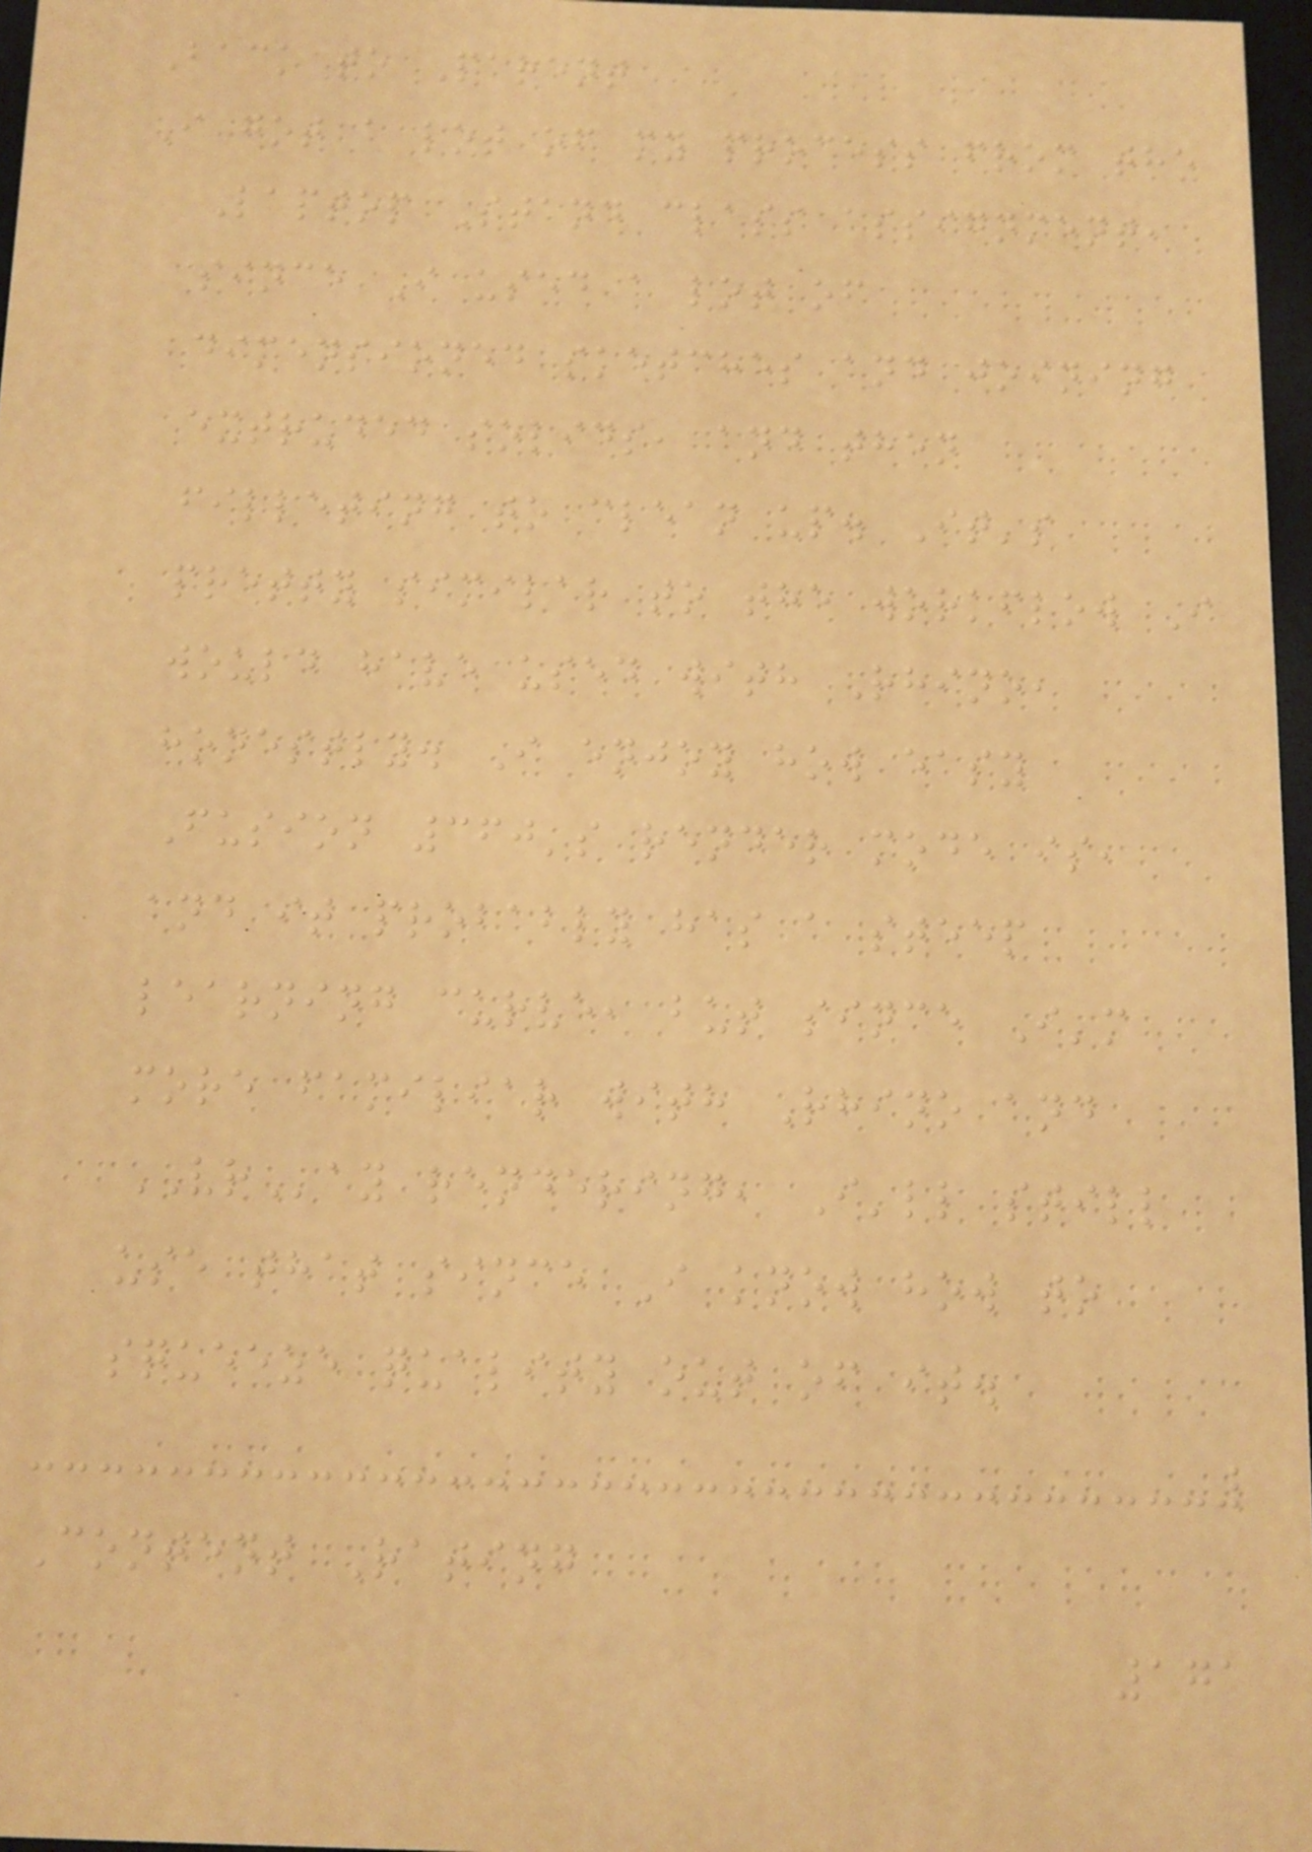Back to Parent
I got a lot of my process from the
Laptop Stand class assignment,
since I used a lot of
dimensioned sketches and joining
extruded solids, and then
filleting to clean up. It's
pretty similar to the workflow I
would have used with Rhino,
honestly. I enjoy how easy
Fusion 360's render mode is,
and it probably has a steep
learning curve, but since I'm
more familiar with Rhino and
VRay rendering, I'll still
use that since I know how to
squeeze quality out of it.
Content Rating
171
